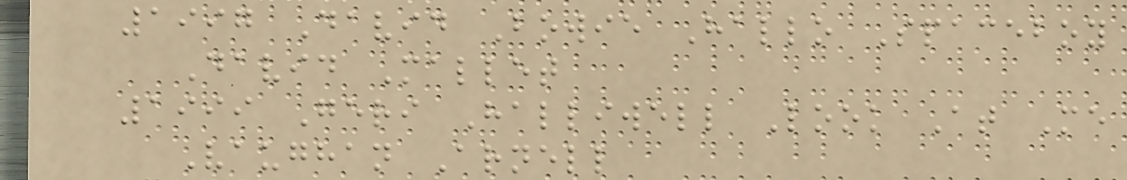1997 David Bowie Hallo Spaceboy
David Mallet
1999 Geri Halliwell Look At Me
Vaughan Arnell
